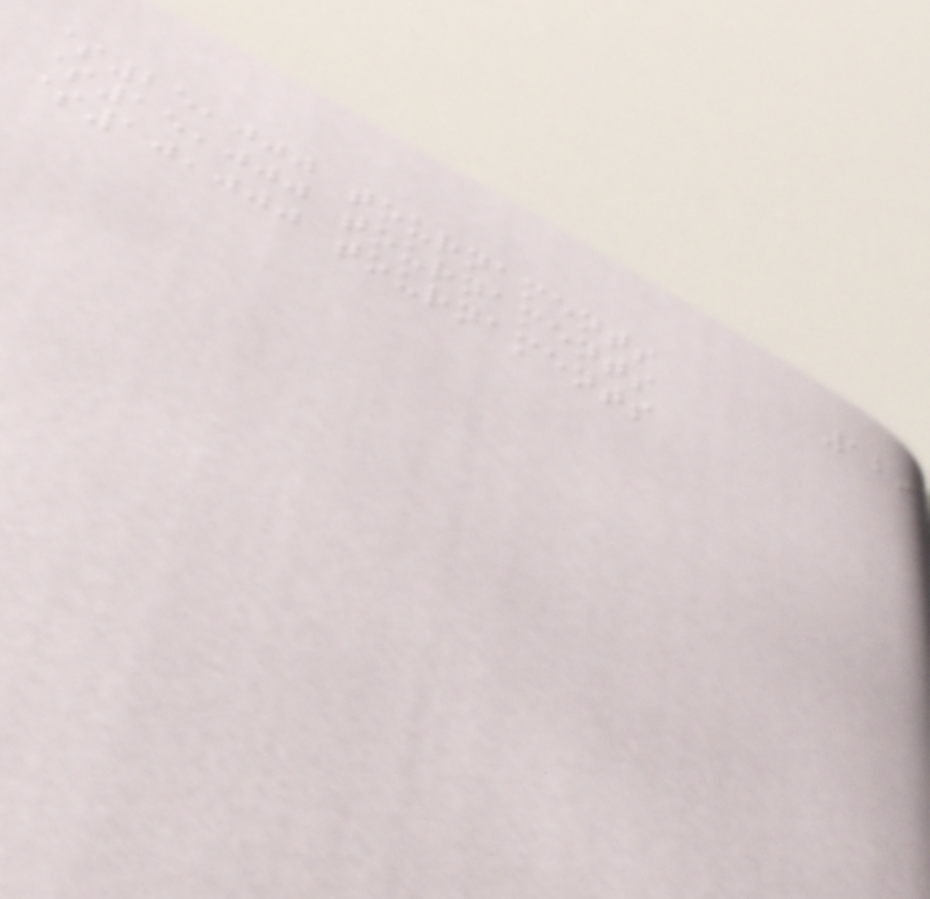129
$25,000 tournaments
$15,000 tournaments
$10,000 tournaments
